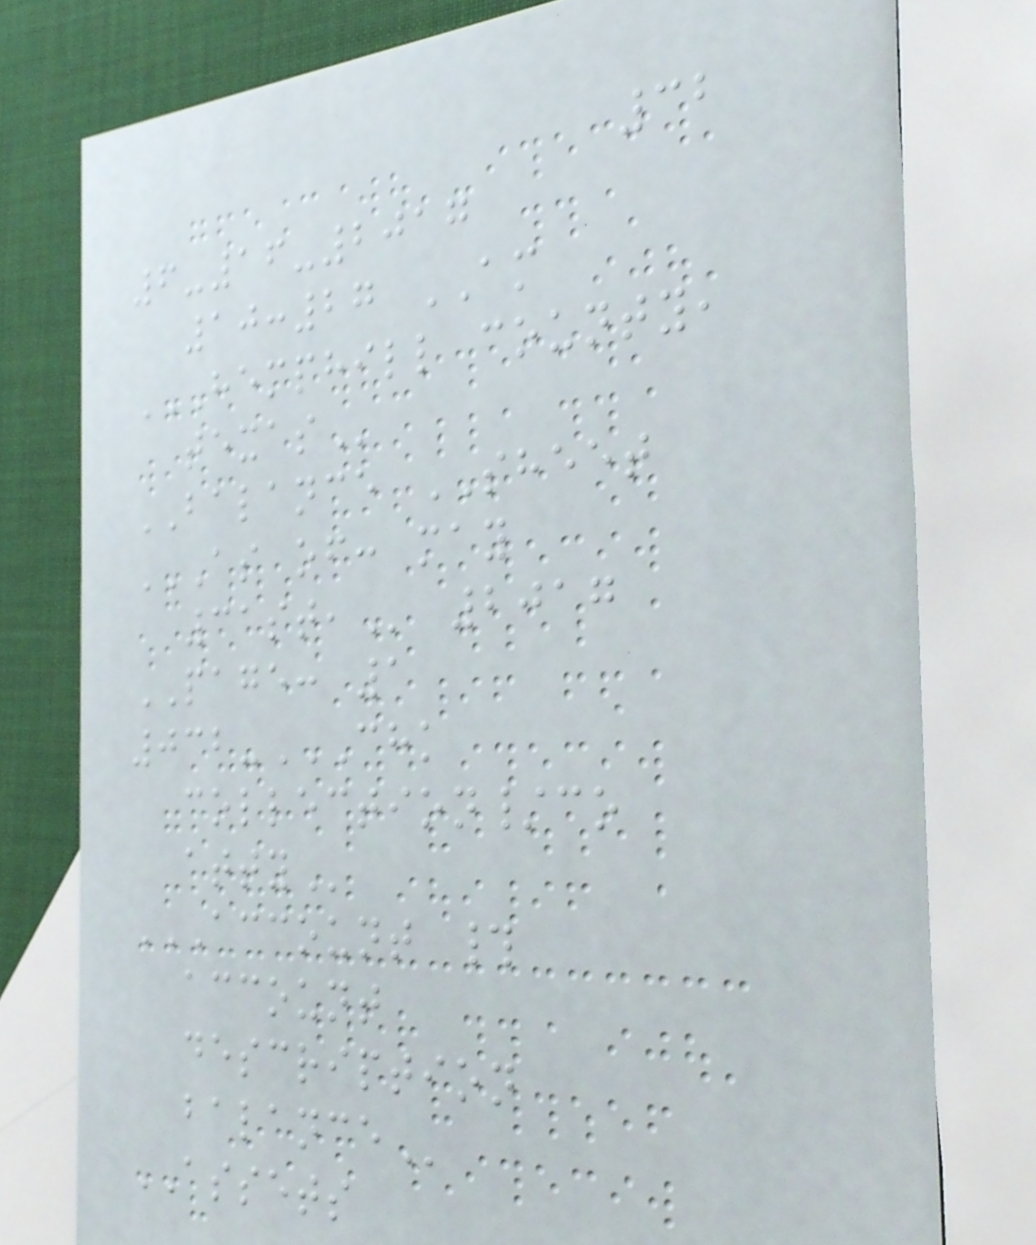32
6-16-2017
10:27 AM
HEMPHILL COUNTY,
TEXAS
BALANCE SHEET
AS OF: MAY
31ST, 2017
PAGE: 1
032-CHK
COLLECTION/CO
ATTY
ACCOUNT #
ACCOUNT
DESCRIPTION
BALANCE
ASSETS
